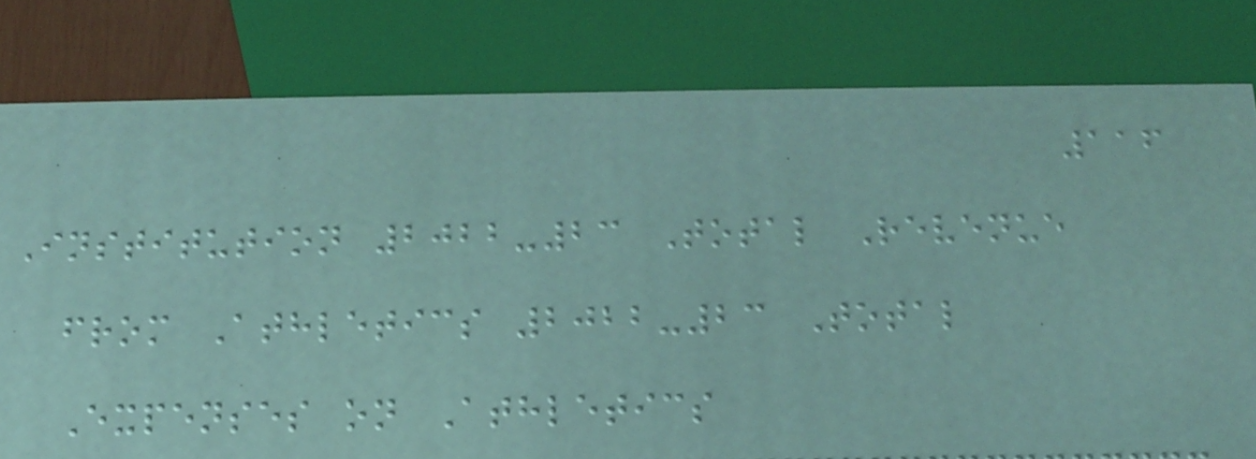116
Institution 2022-23 Total Revenue
from Athletics 2022-23 Total
Expenses on Athletics
